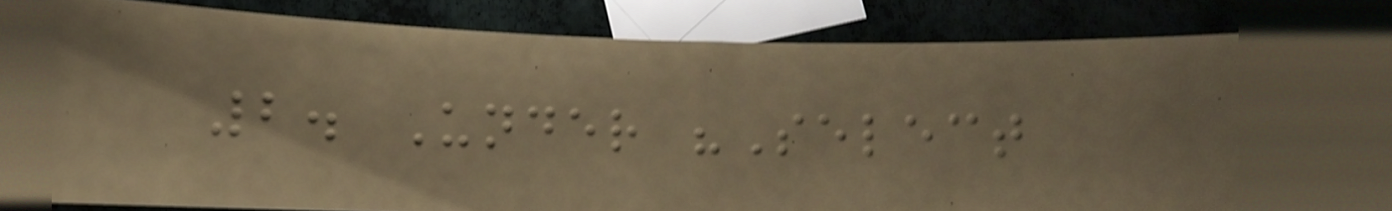2. Under "Select
